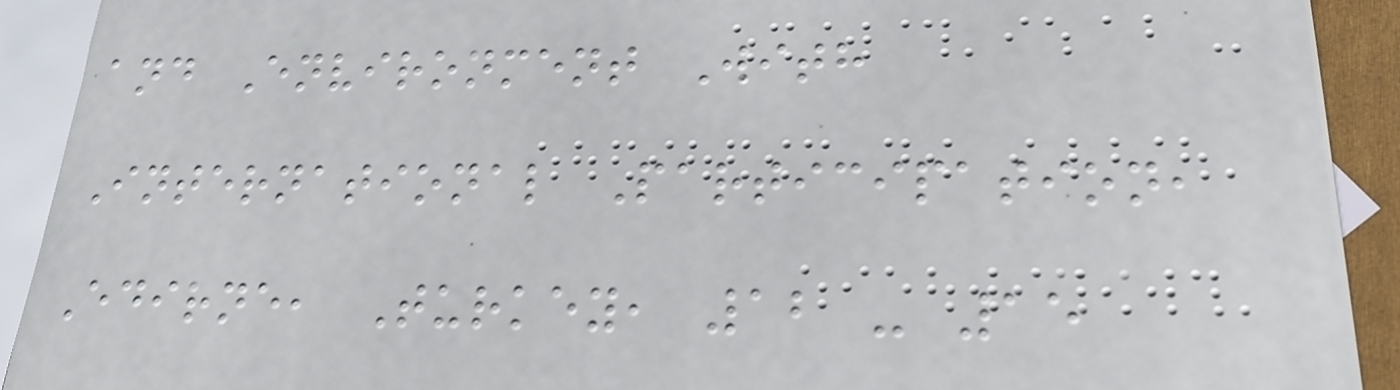and Environment With
International Participation,
Edirne, Turkey, 12 - 15
